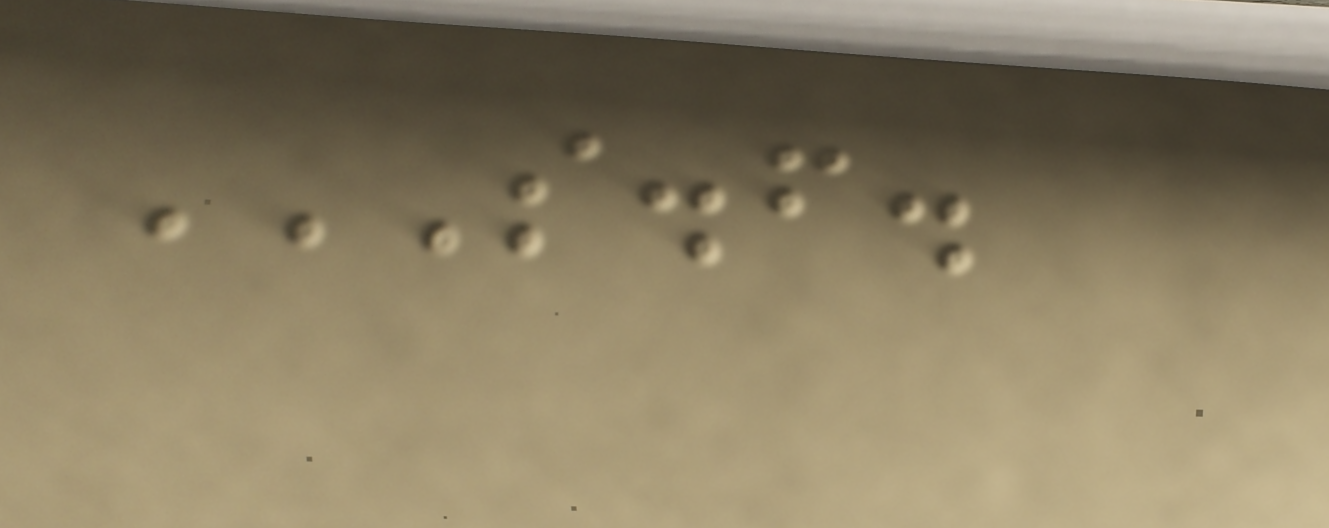S.F.
